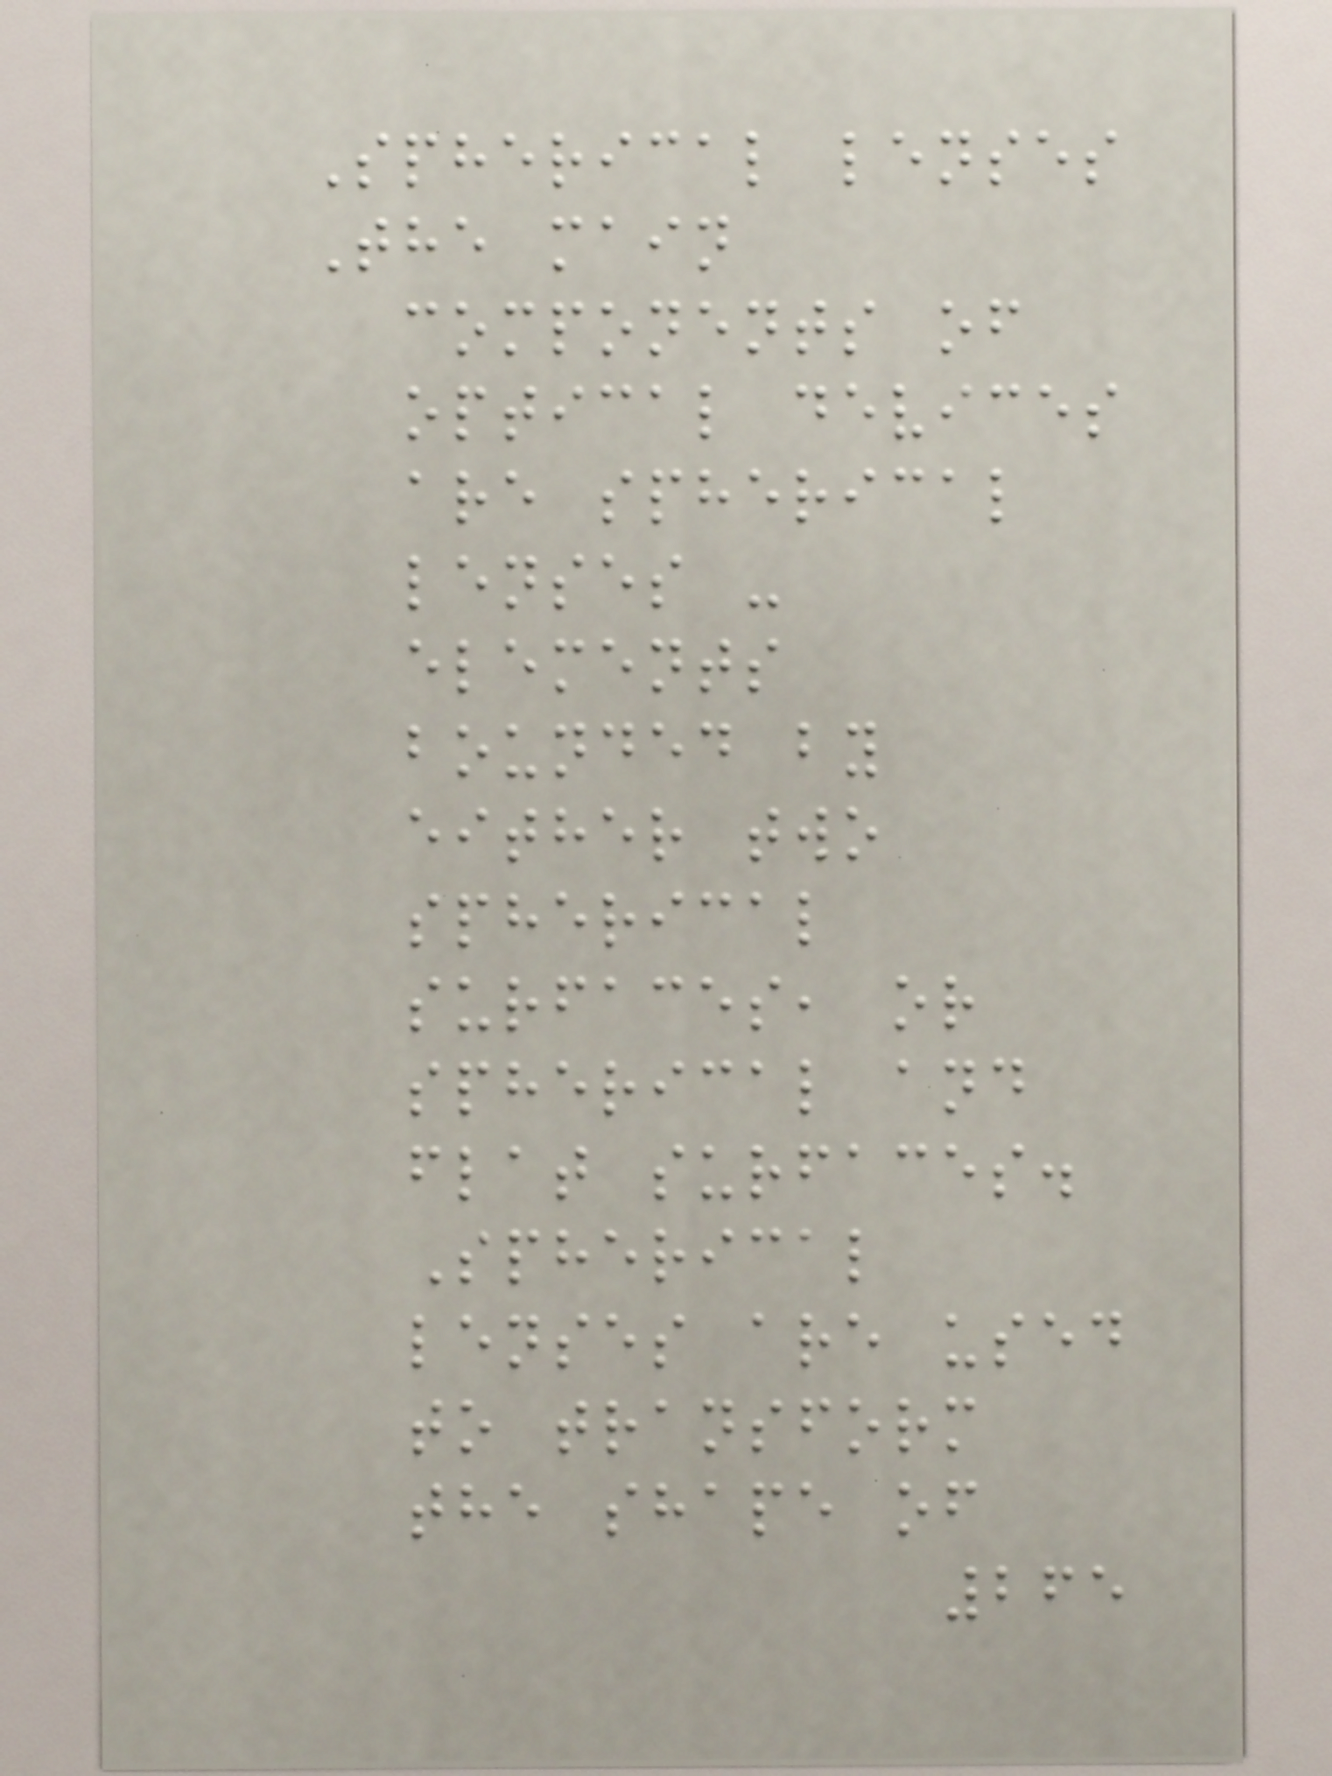Spherical lenses
The main
components of
optical devices
are spherical
lenses -
elements
bounded by
either two
spherical
surfaces, or
spherical and
flat surfaces.
Spherical
lenses are used
to transform
the shape of
265
